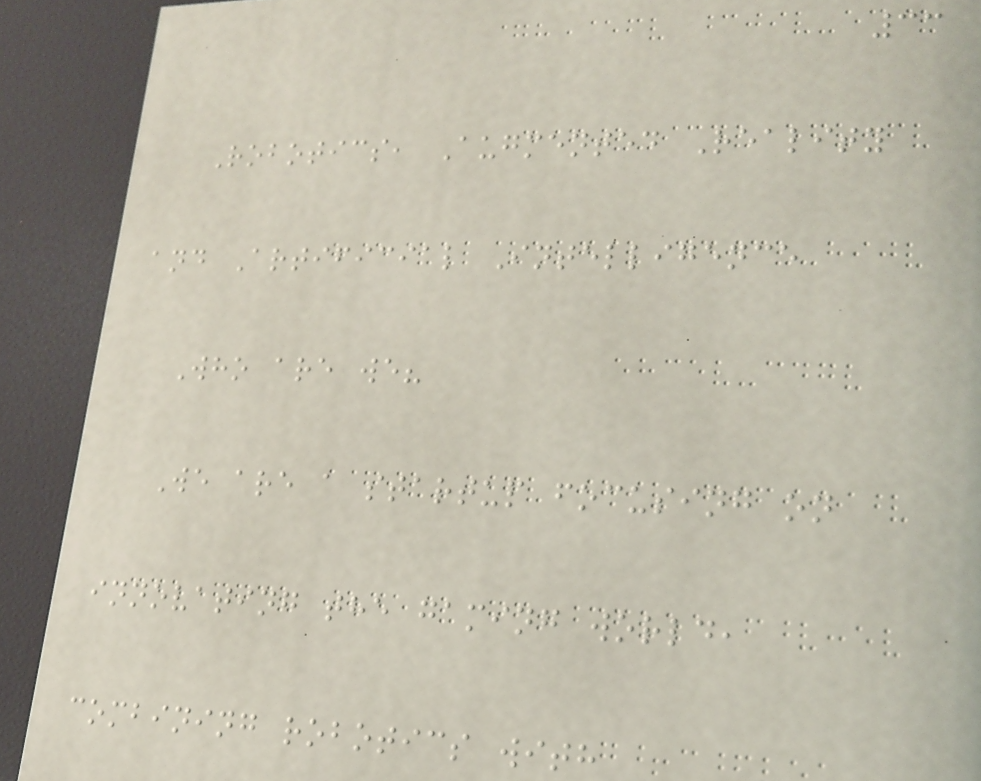33
Robotics, Augmented Reality
and Artificial Intelligence
Who are we?
We are a startup focusing on
innovating the gaming world,
combining robotics with
